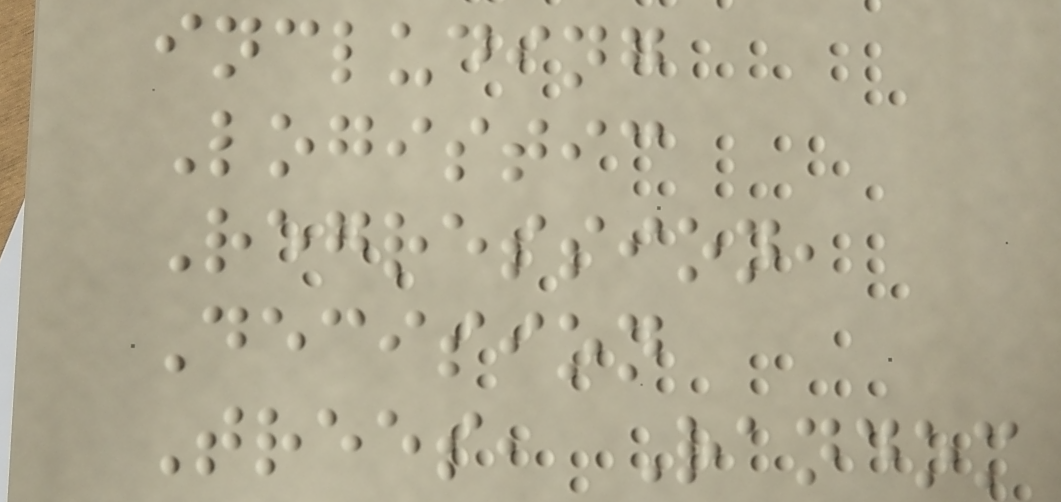including
Logistic
Regression,
Decision
Trees, Random
